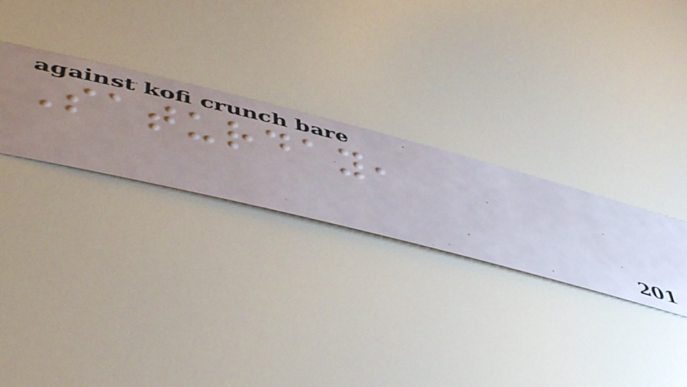Saturday,
